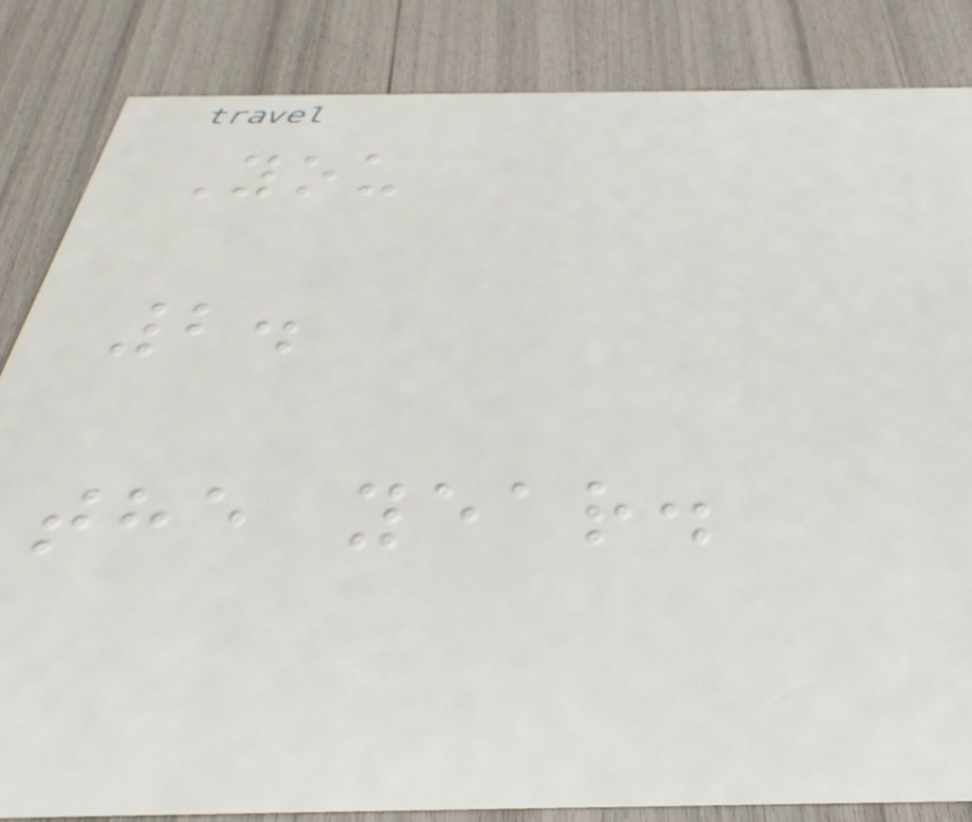You
2.
the year.
